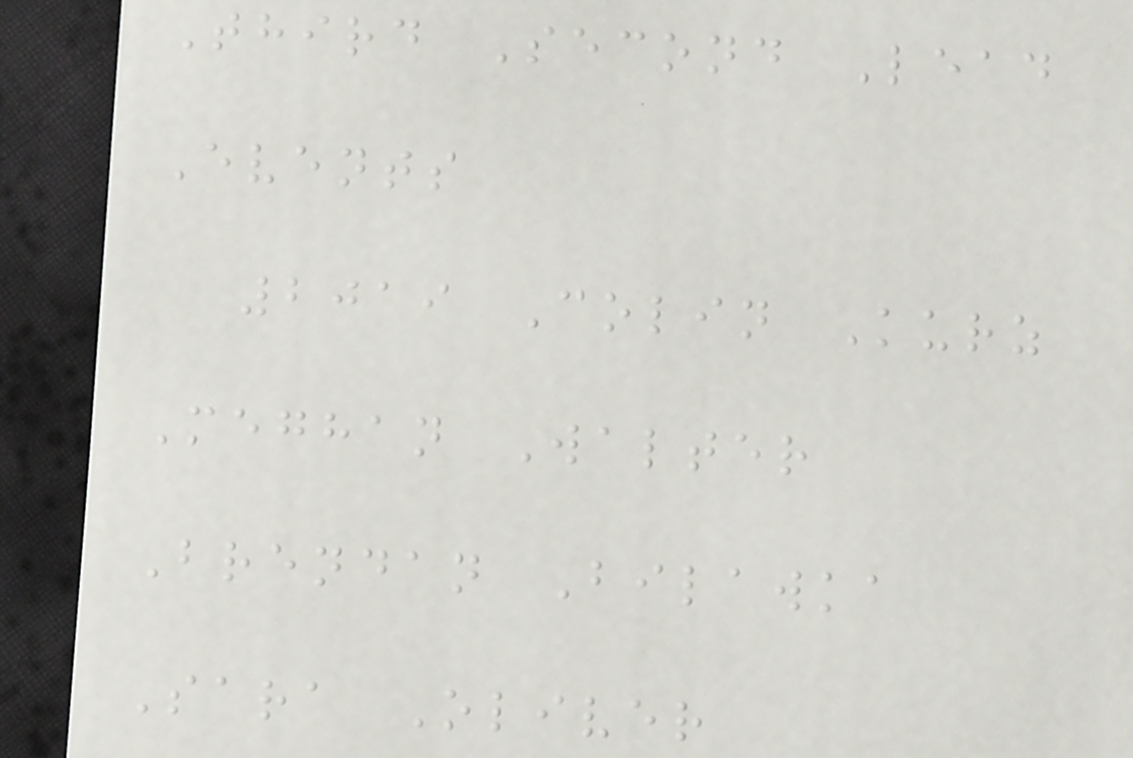Third Second Lead
Events
2019 Colin Kurz
Meghan Walter
Brendan Bilawka
Sara Oliver
